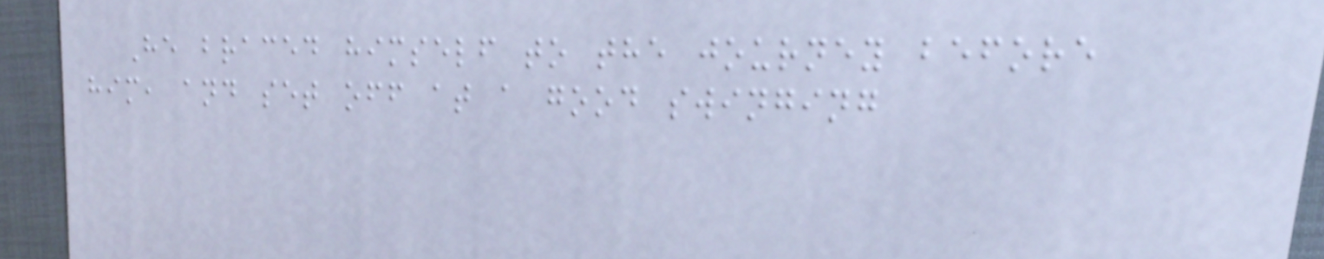He braced himself to the journey before
him, and set off at a good swinging
